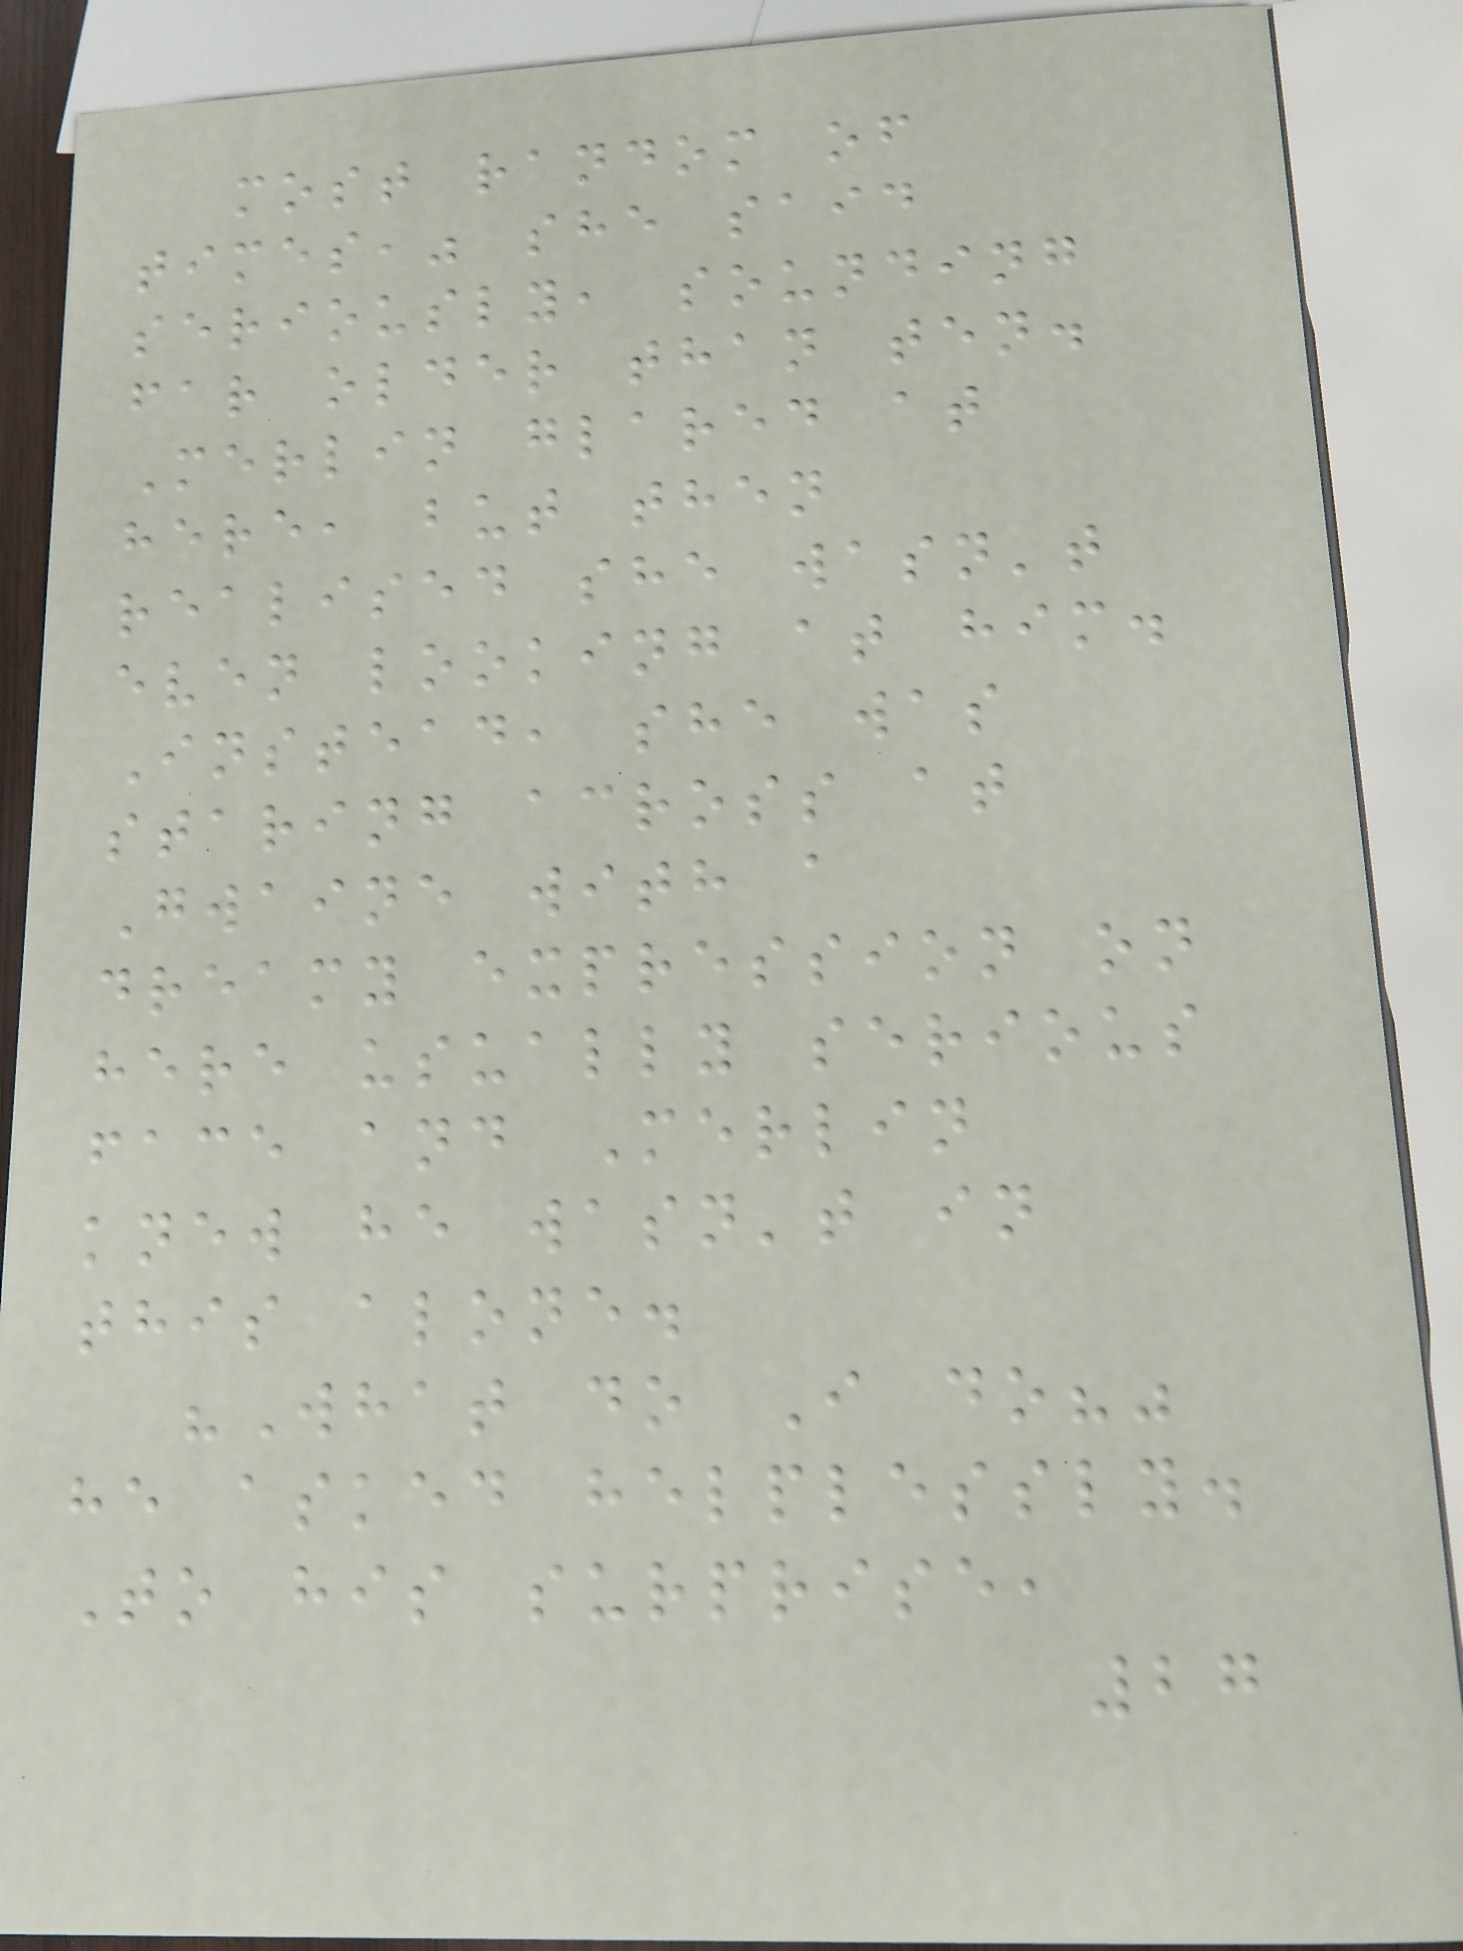most random of
times," she said
seriously, sounding
far older than ten.
Merlin glared at
here, but then
realised she wasn't
even looking at him.
Instead, she was
staring across at
Gwaine with a
dreamy expression on
here usually serious
face and Merlin
knew he wasn't in
this alone.
"What do I do?"
he asked helplessly.
To his surprise,
27
